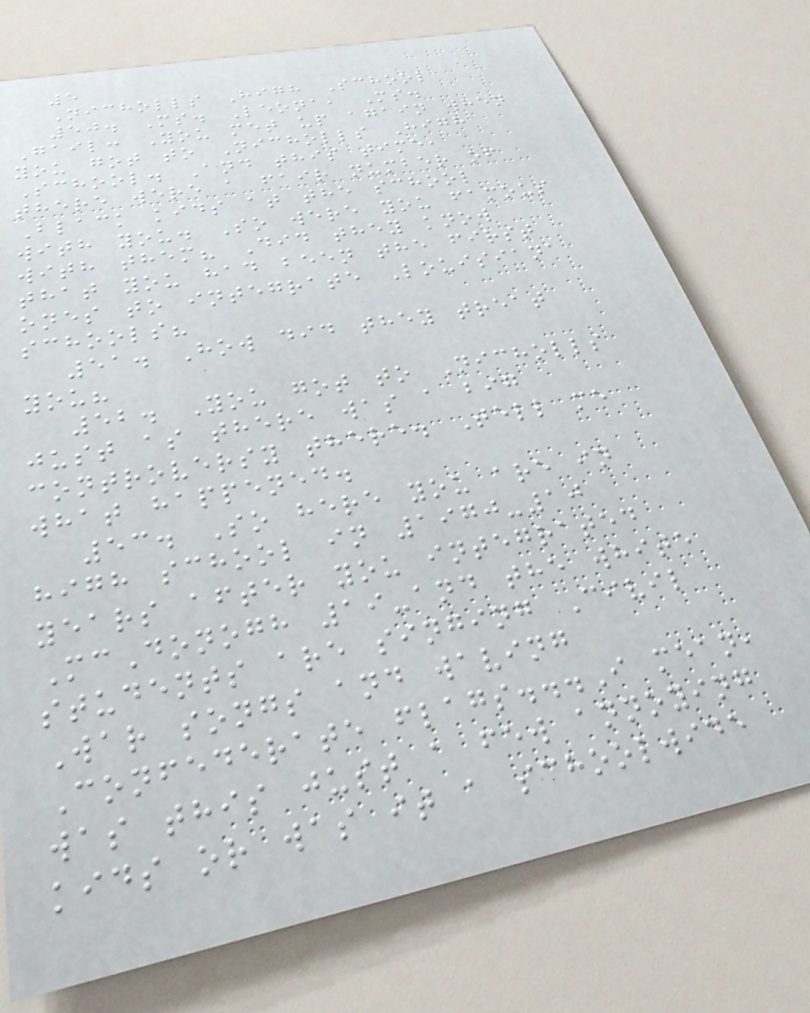5
Nicholls High School
50. Ms. Leona, Ms.
Gail: You met up again when
you got to Nicholls High
School. And this time,
there were a fair number of
Black kids at the school
with you. So were you famous
with them? Did they know
that you had been the first
ones to integrate Louisiana
schools?
51. How did they treat
you?
52. You got to Nicholls
just as there was a big
controversy there. Tell me
what happened.
53. So here you are in
high school in 1970-10
years after you integrated
McDonogh 19-and the white
students are singing Civil
War songs and waving
Confederate flags...I mean,
was this just a few annoying
kids or was it a schoolwide
